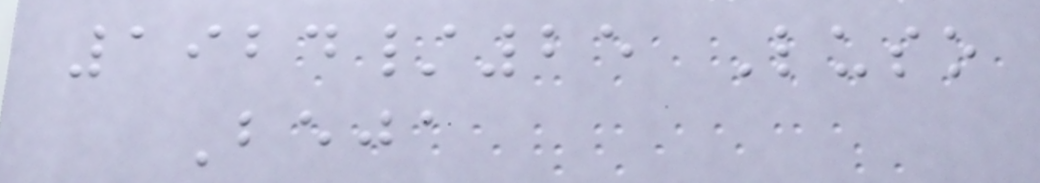1924/25 Luso
Beja
